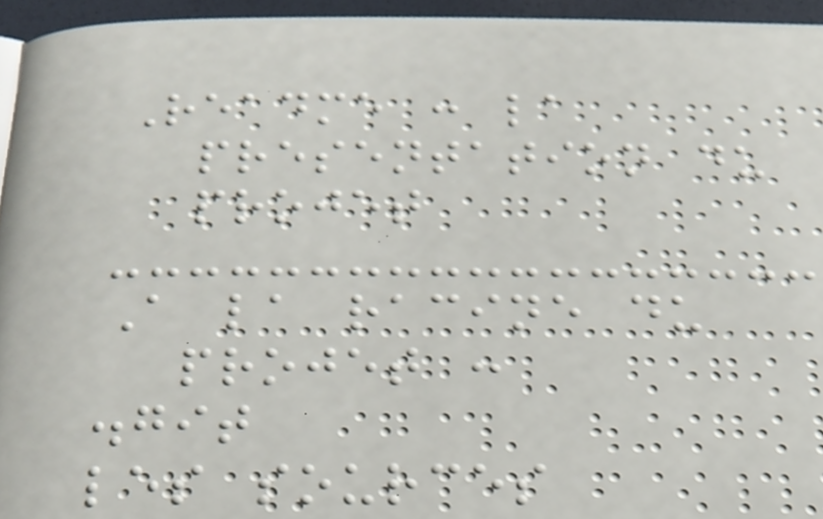Readme : la
presentation du
projet
A la racine du
projet :
.git
les sources
